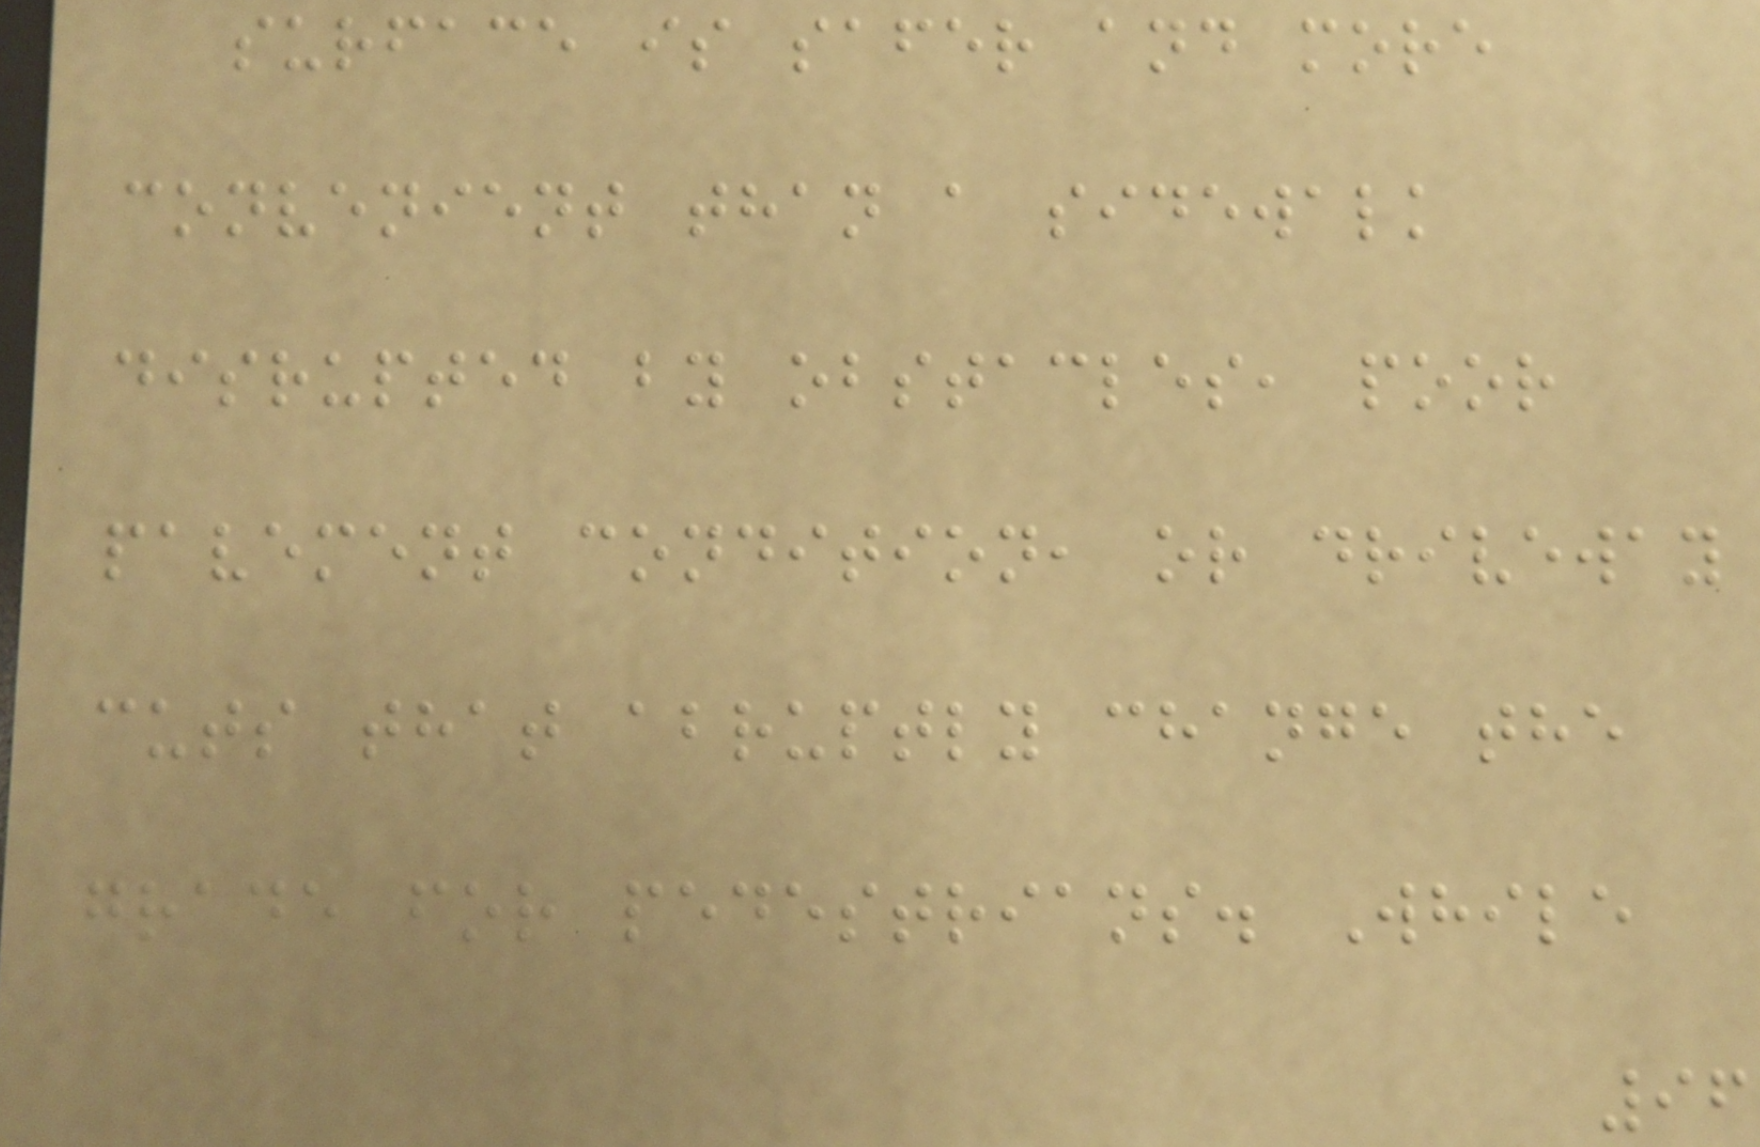surface is safer and more
convenient than a sidewalk
disrupted by obstacles, poor
pavement condition, or driveway
cuts that abruptly change the
grade for pedestrians. While
96
